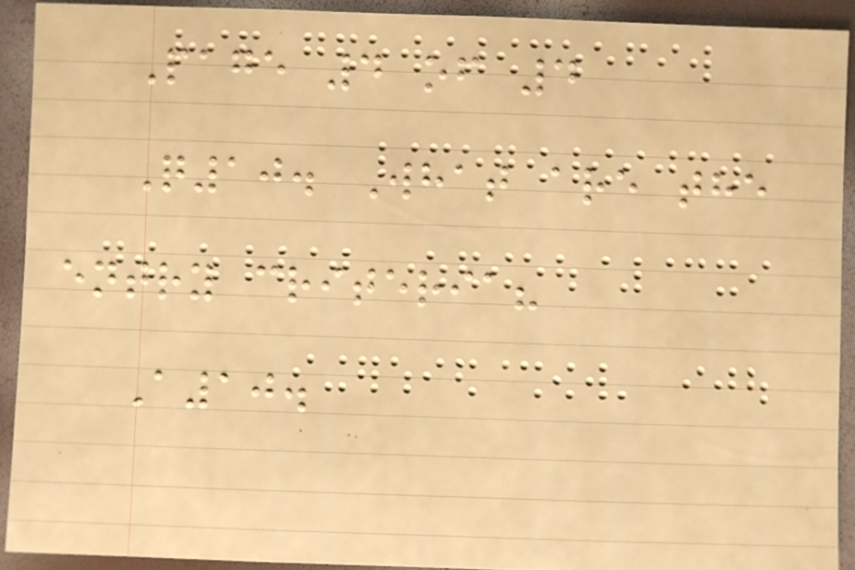Page 4 of 4
Q10. What are the
entry criteria?
A10.
